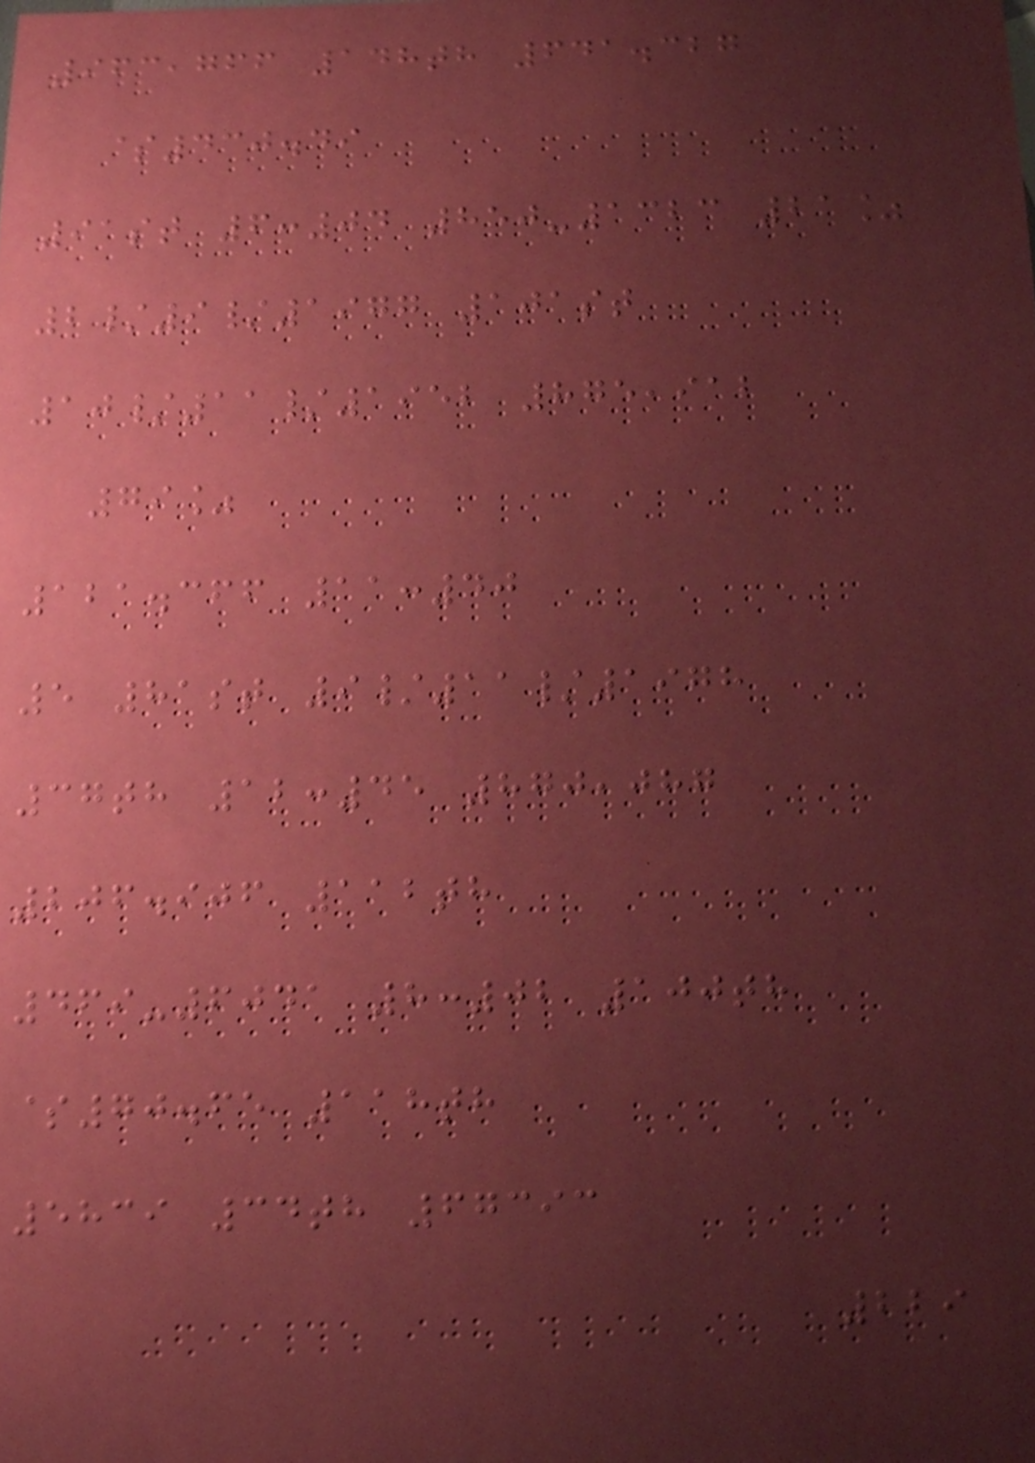963,766 148th 641.327
$430.49
91st 6:04 850-1323 21%
2/9/1977 101st
10/11/1952 875,912
79%
121.366 11:40
5 81st 9/11/1978
37th 12:45 870,087
206.906 112th
469-6041 8:02 100th
$70.65 118th
5839 34th 67393
229
